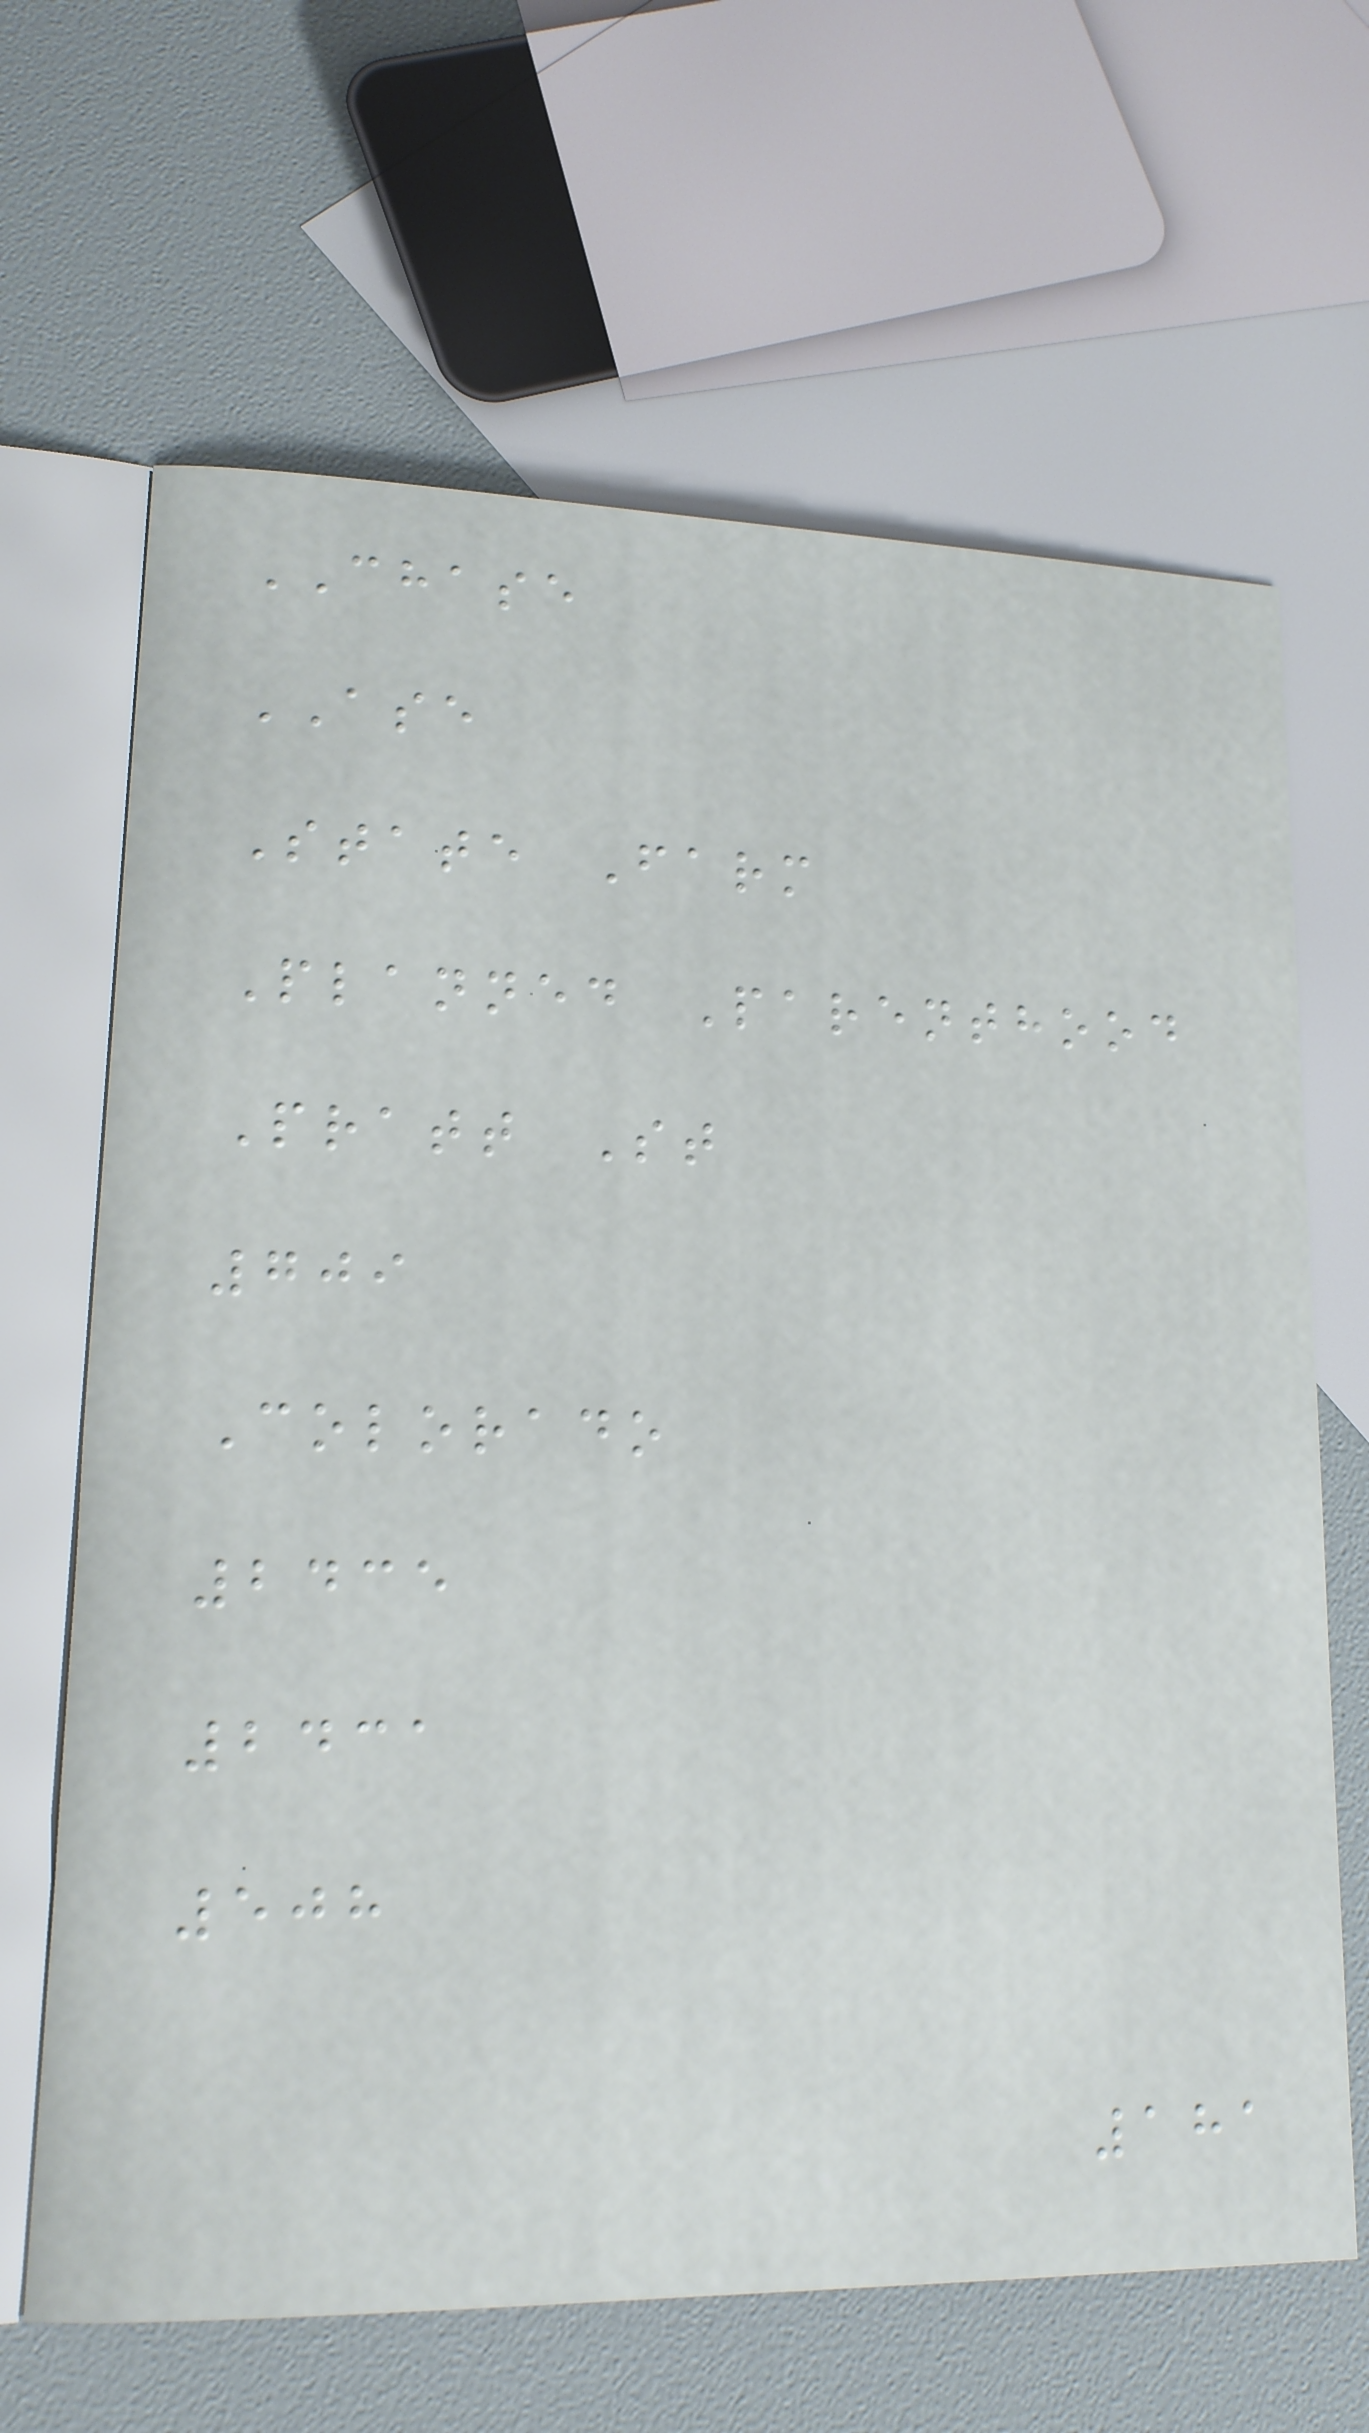CHASE
ASE
State Farm
Planned Parenthood
Pratt St
709
Colorado
2435
2431
508
181
